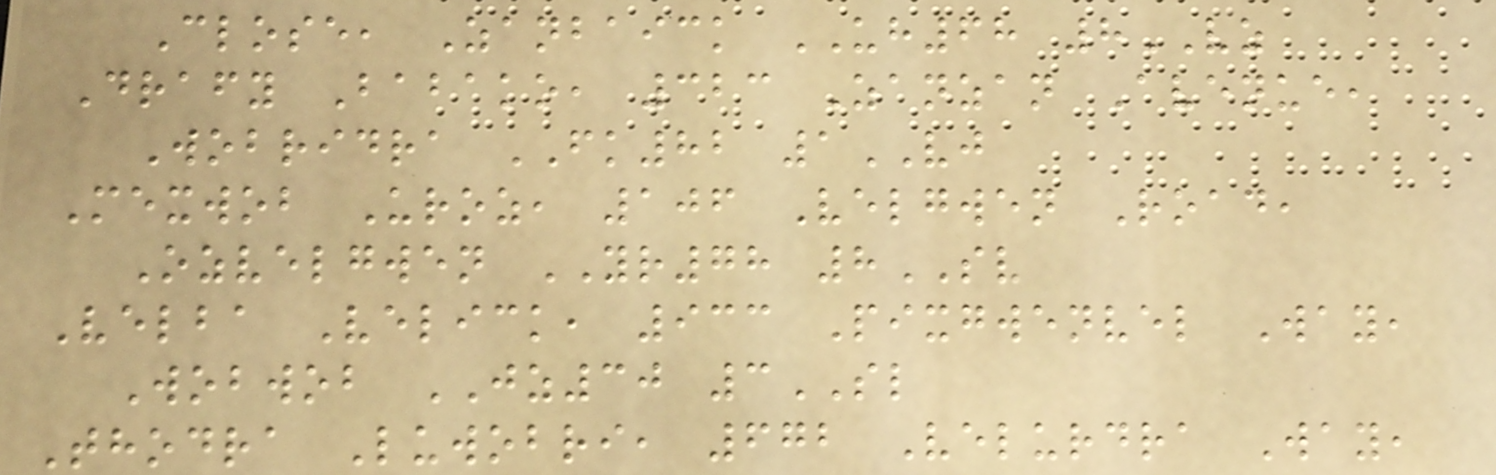Close, Zanbaick UH68 8VZ
Drafy Babako, 323 Zanzan Avenue,
Wobridra FK82 1VJ
Mexwob Uroz, 106 Velgwen Road,
Ozvelgwen YR78 8SV
Velba Velick, 933 Pixgwenvel Way,
Wobwob JZ30 3SL
Thodra Luwobri, 672 Velurdra Way,
